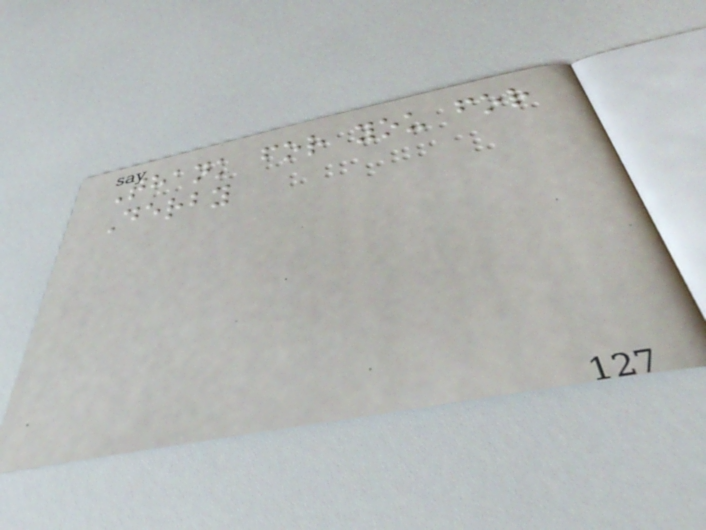Thank for you for
Derby
